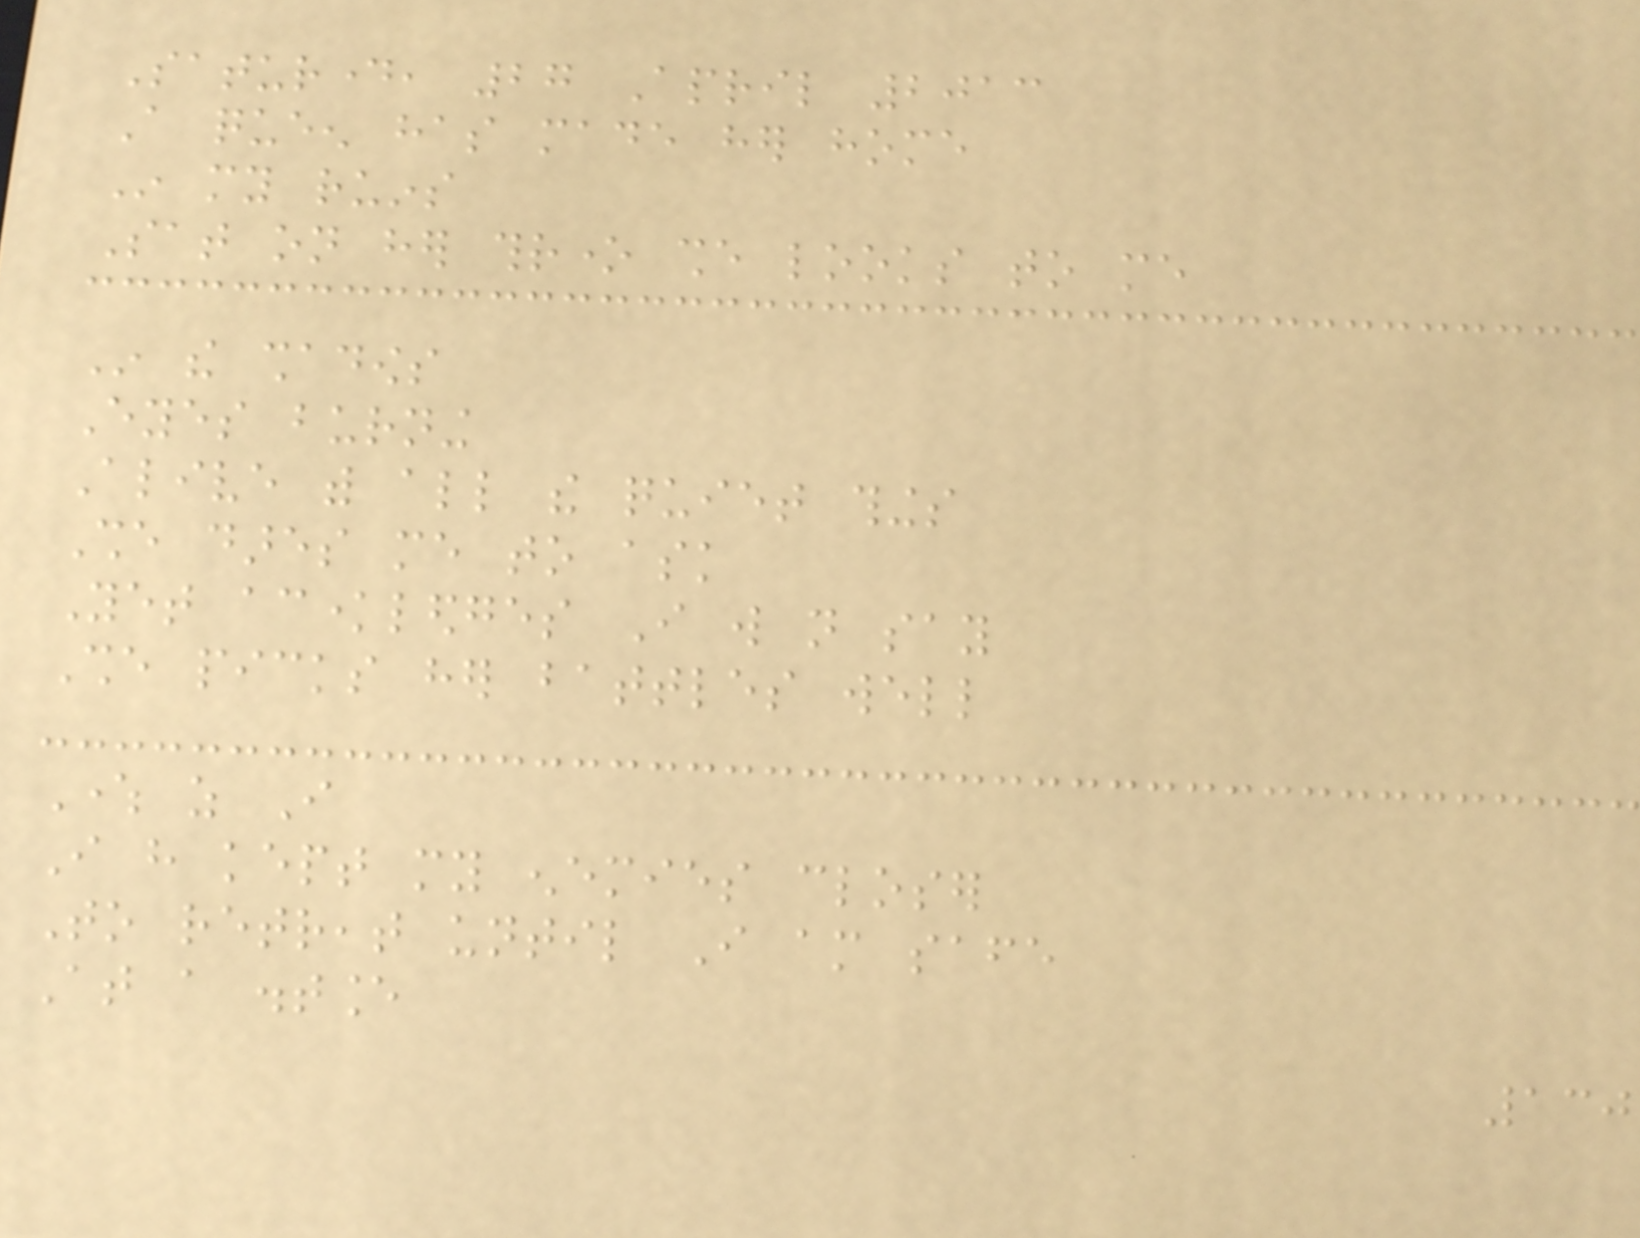Saturday, 27 April 2013
A queen has made her home
In my ruins
Sat on her throne she looks to me
In the shadows
Eyes burning
Alive with all the quiet things
She dares me to ask
Yet acknowledges I will not say
She picks her battles well
Where as I
I have kept my enemies closer
To retreat until I am safe
At a distance
130
